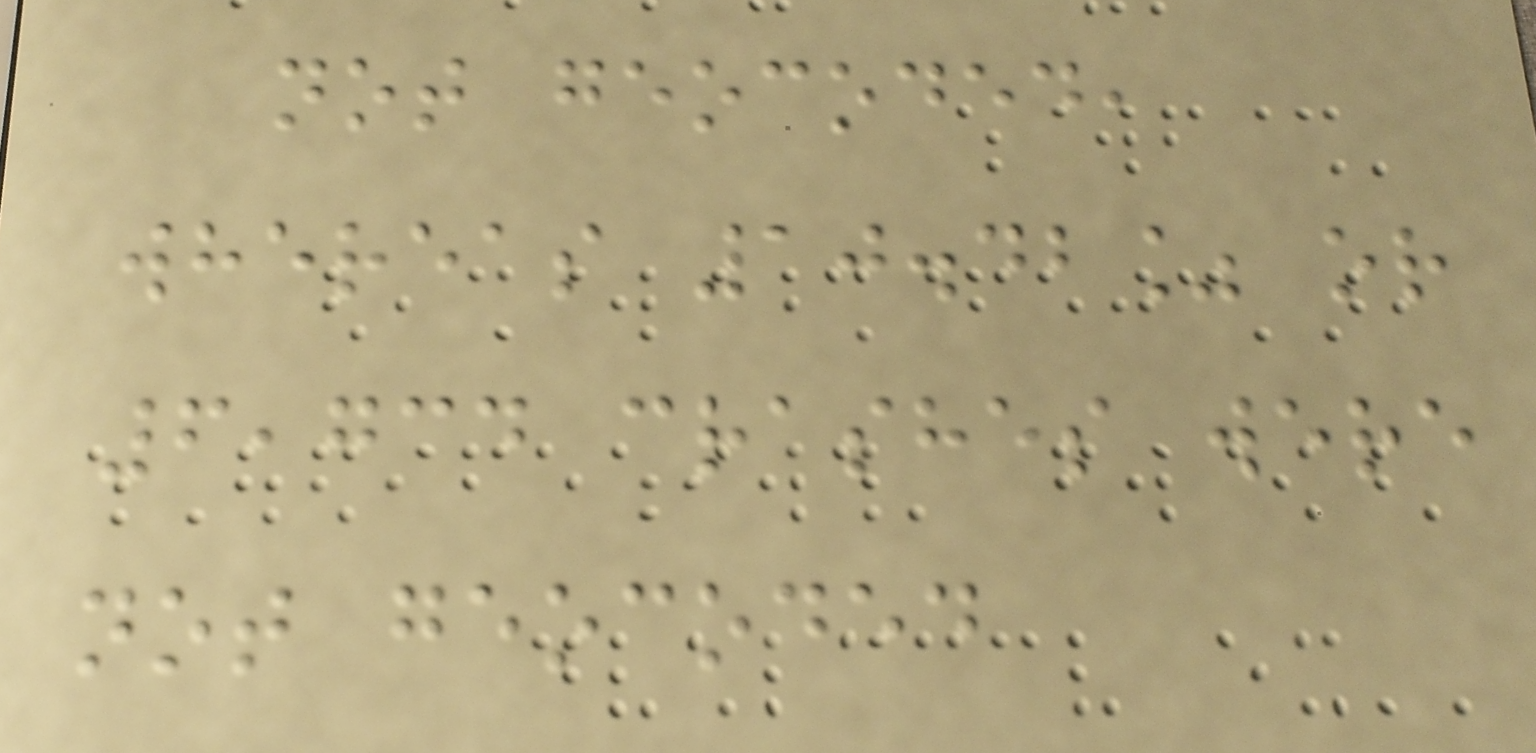not geocoded,
whereas 10.42% or
6,734 crashes were
not geocoded
